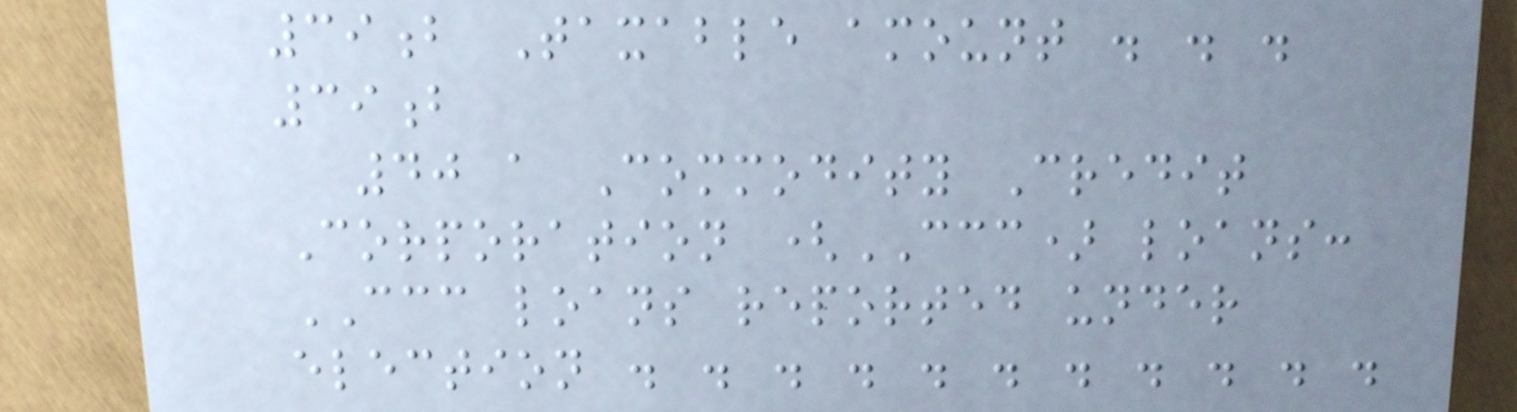39b Taxable amount . . .
39b
40 a Commodity Credit
Corporation (CCC) loans:
CCC loans reported under
election . . . . . . . . . . .
